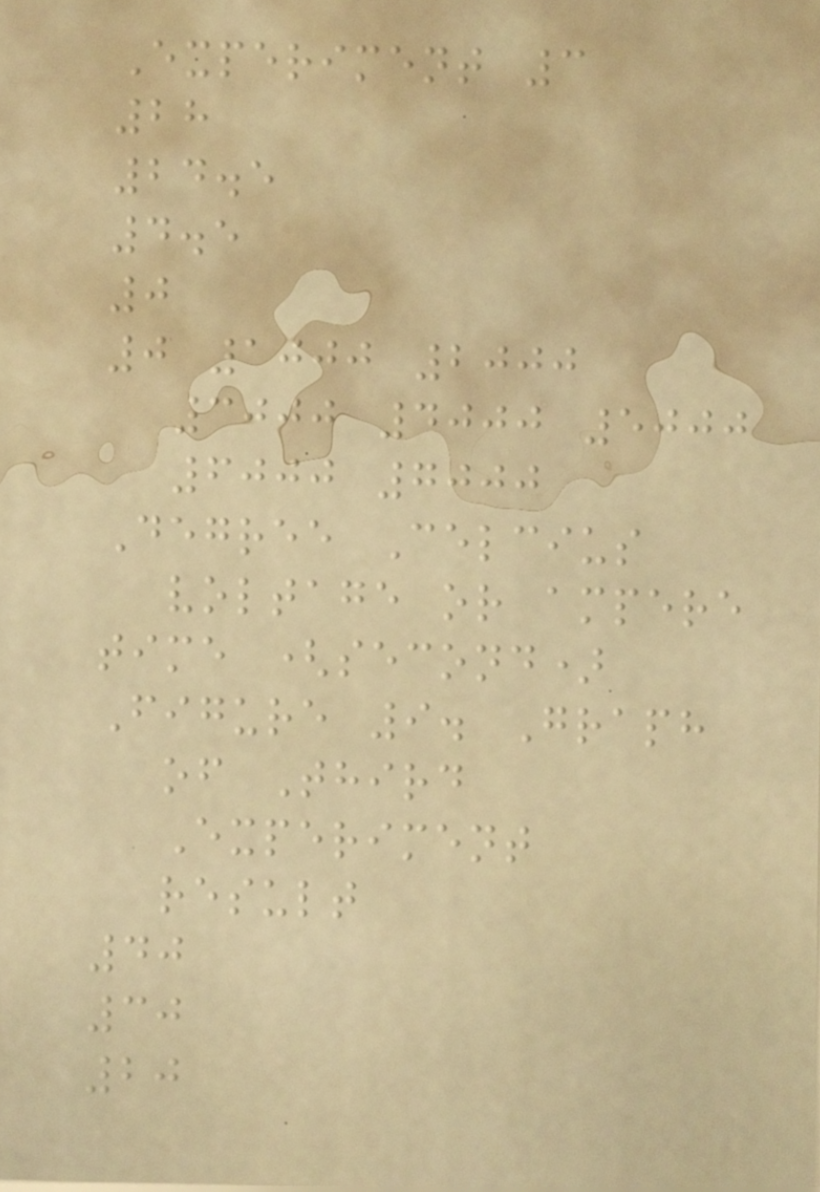Experiment 3
28
24.5
4.5
0
0 1000 2000
3000 4000 5000
6000 7000
Degree Celcius
voltage or ampere
time (second)
Figure 9. Graph
of Third
Experiment
result
40
30
20
